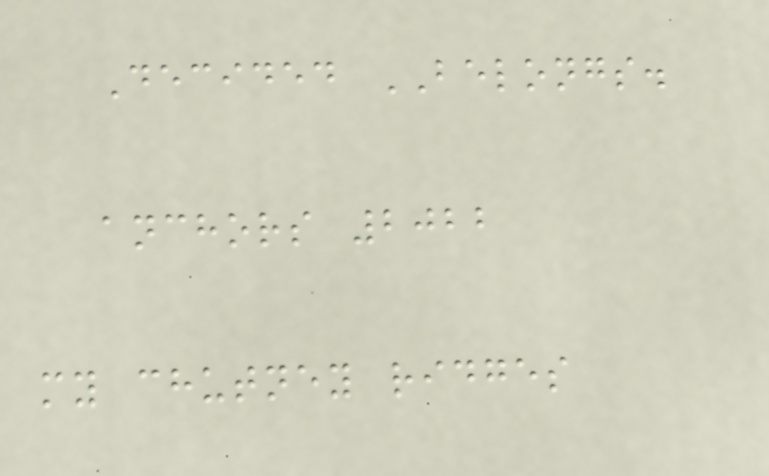Decided BELONGS.
anchors 2022
my chutney ridges
